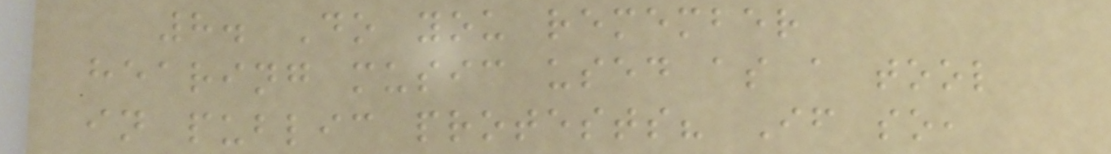8. Do you remember
hearing music used as a tool
in public protests? If so,
